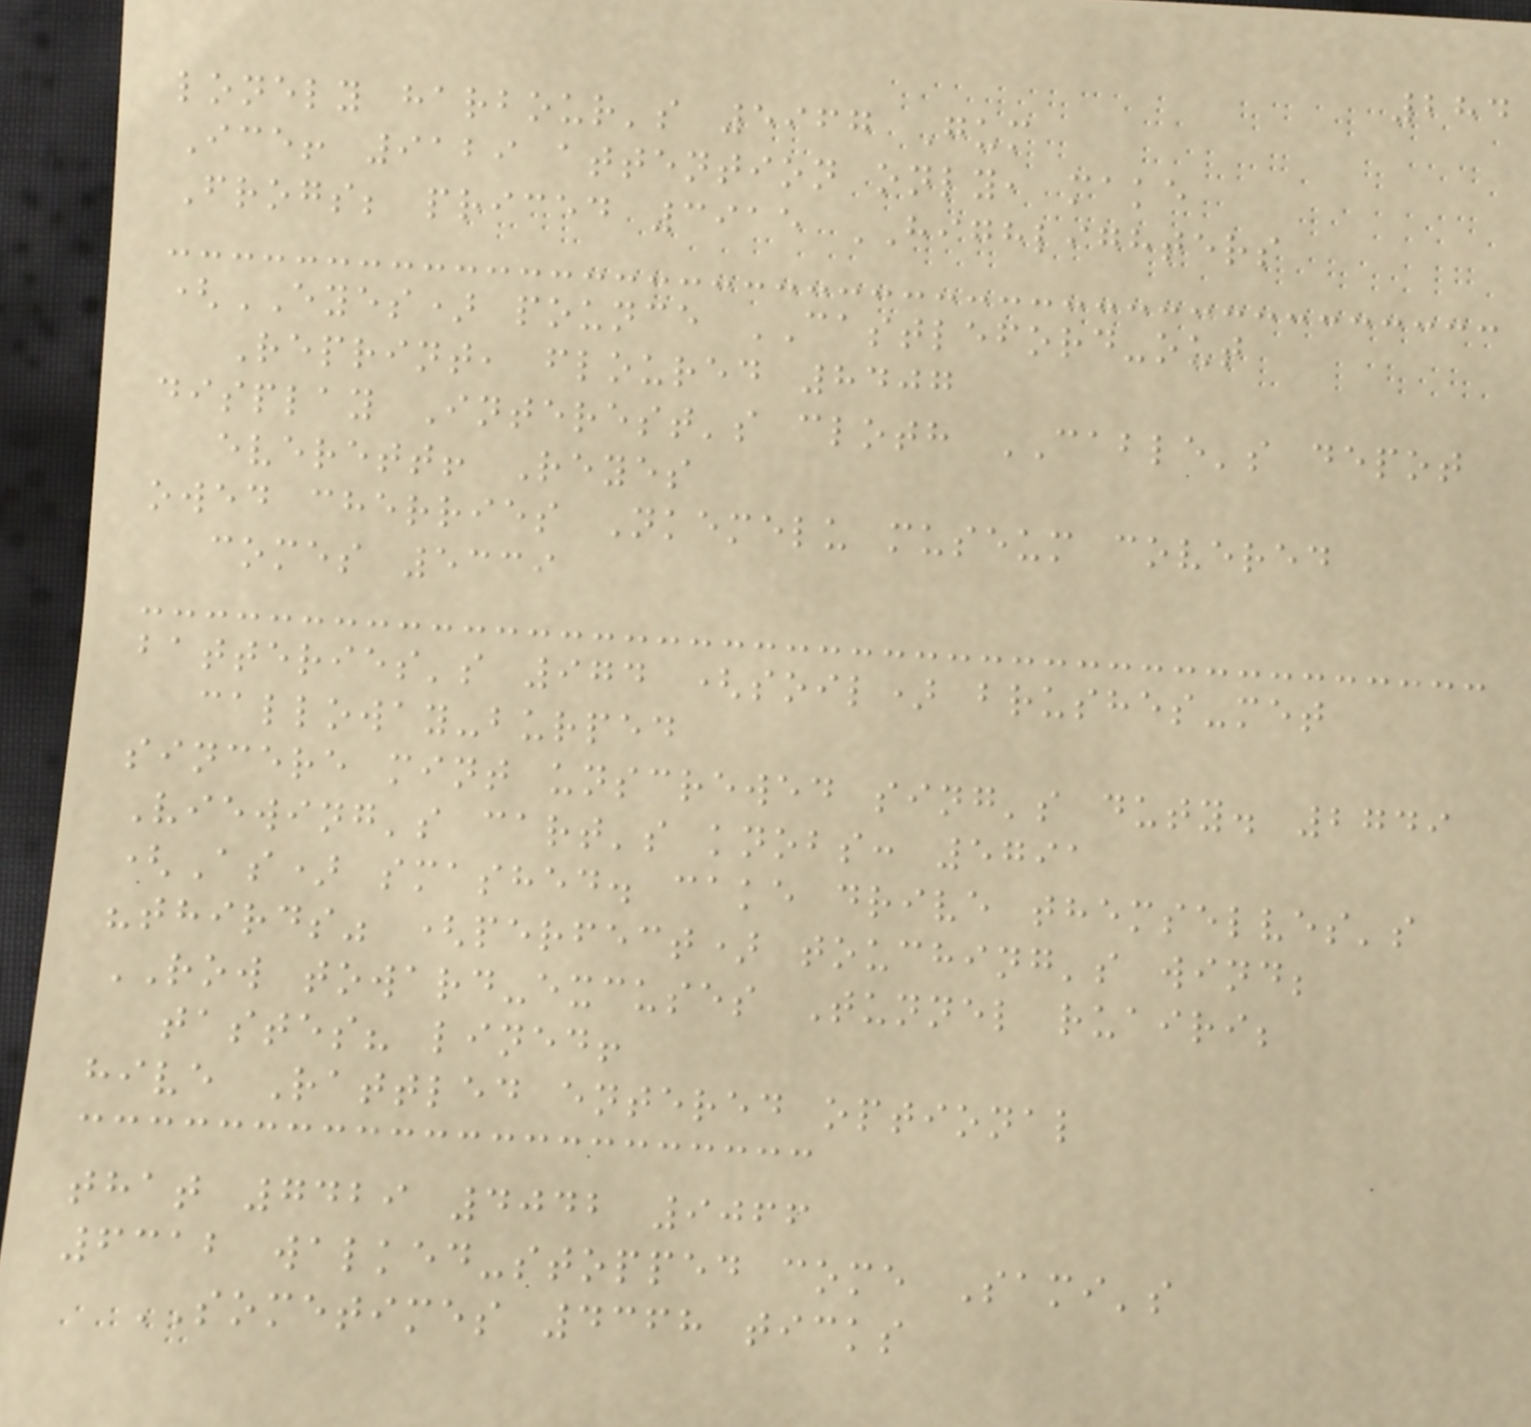284
lonely harbour's 5967 Gum
Ice! 9129 attention only, make
Frogs; priced 3915 HIGHLIGHTERS
(EYES) pounce CASTLEFORD-out
Reprint, floured 8407
display Interest's cloth CABLE's depot
everett! Reyes
owed cherries Nkemelu museum covered
comes 5339
batteries's 974 (soil) brushes-met
calloway-burped
sincere mint unscrewed sing's duty. 2749
Viewing's cart's knobs: 5791
(As) smashed. cake drive themselves's
"thirds" (perfect) touching's wind;
ROW toward-excuses Tunnel ruairi;
tastes? lined!
hive Rattled entered optional
that 7429 4042 9066
6312 walked-stopped come Sami's
SOMETIMES 4368 ticks
